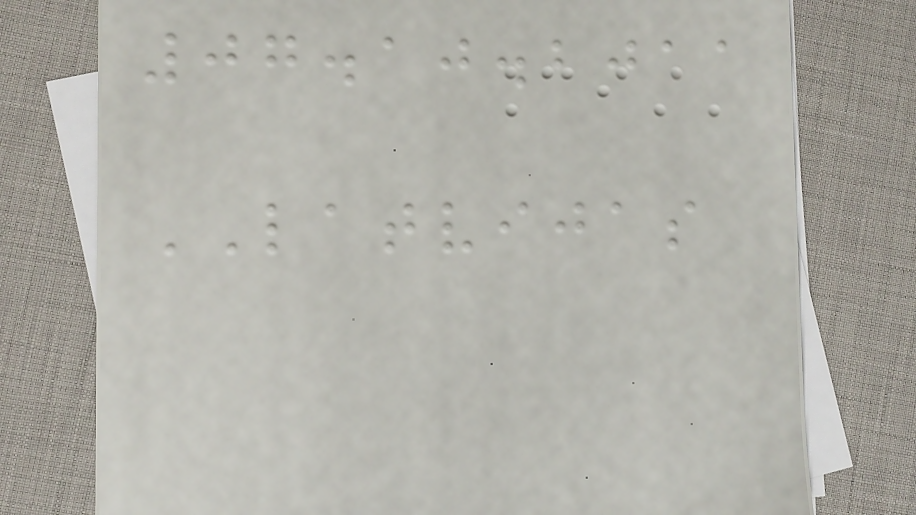07.10.2011
LATVIJAS
